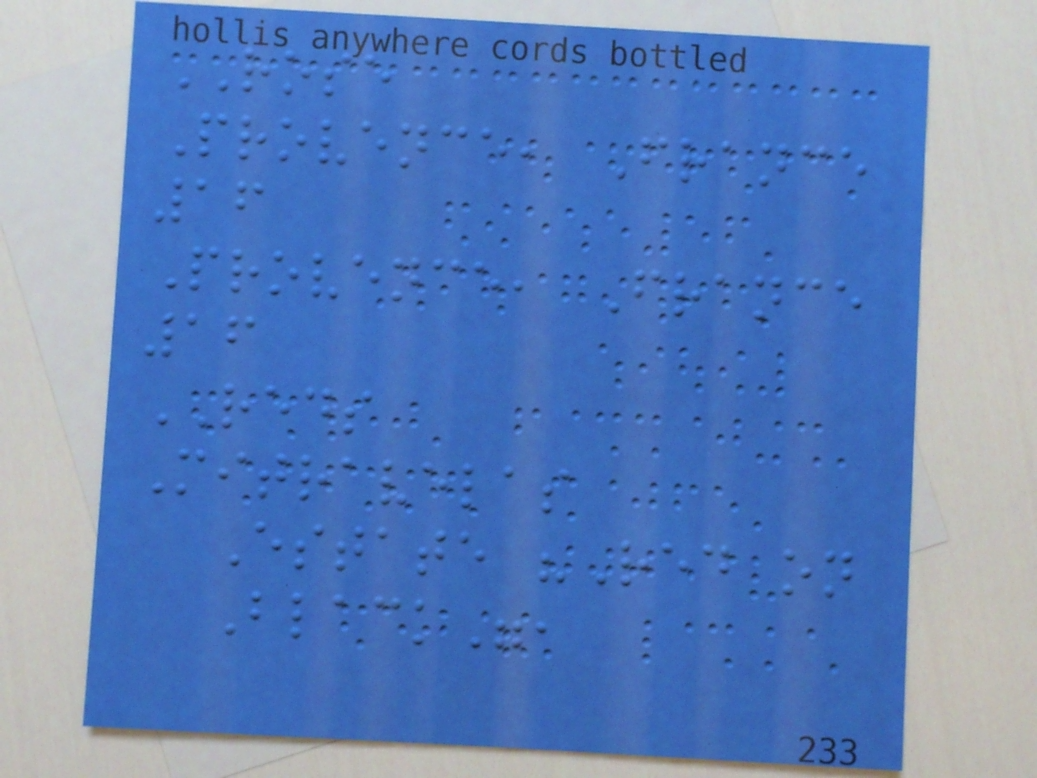ROSE
Provence, France
16
Provence, France
16
REDS
Mitravelas
Estate "Red on
Black",
